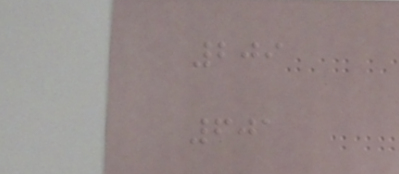209
601
